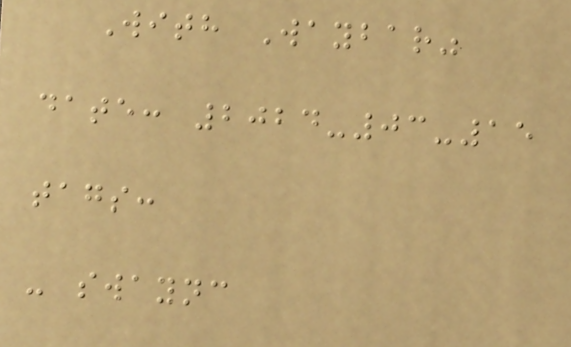With Waybar"
date: 2024-03-15
tags:
- swaync
